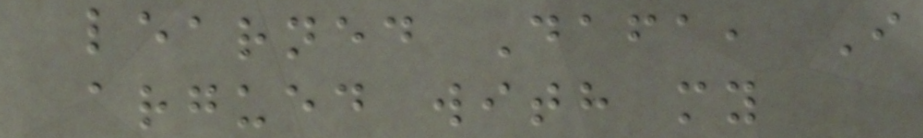learned Dafa, I
argued with my
